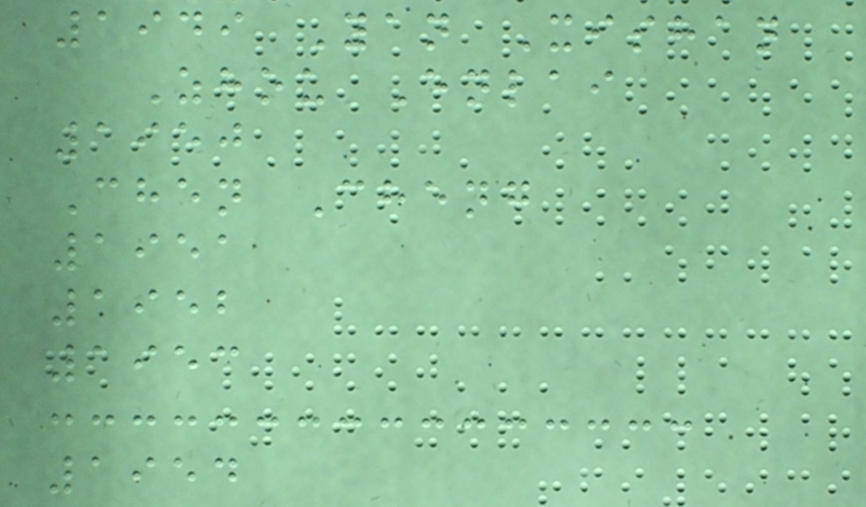1949 Yan Xishan
Zhou Enlai
1950
Chen Cheng
1951
1952
1953
1954
